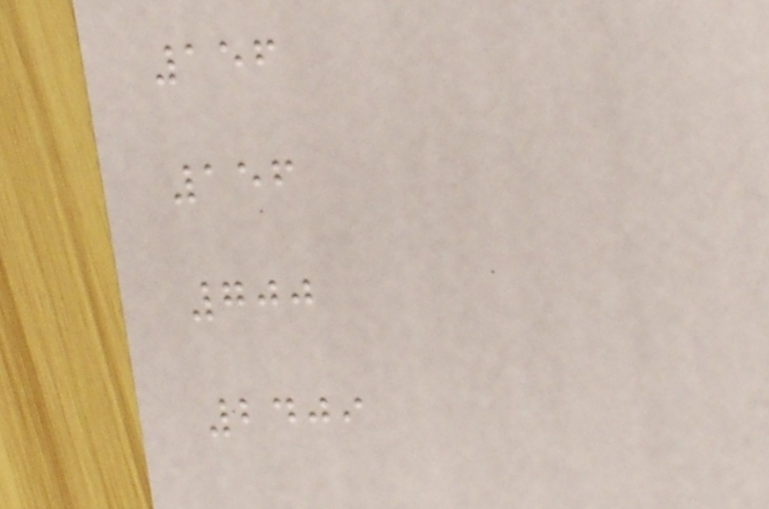156
156
700
2409
